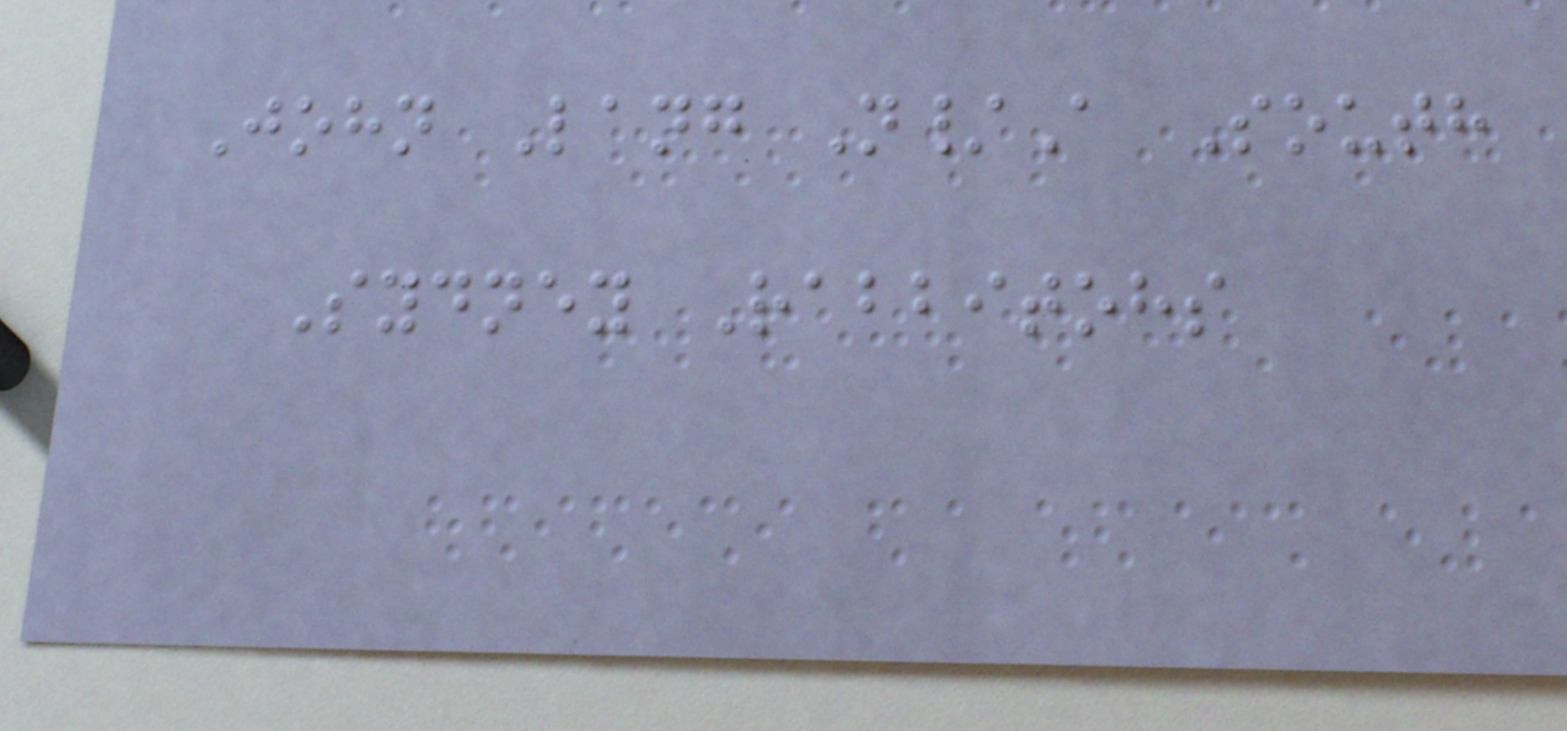John Lang N/A South
Sydney Rabbitohs
